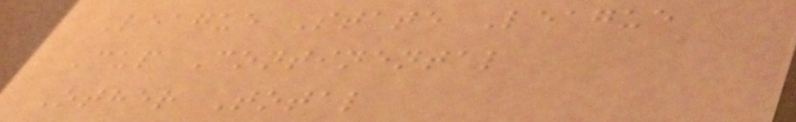League State League
Cup Continental
Other Total
